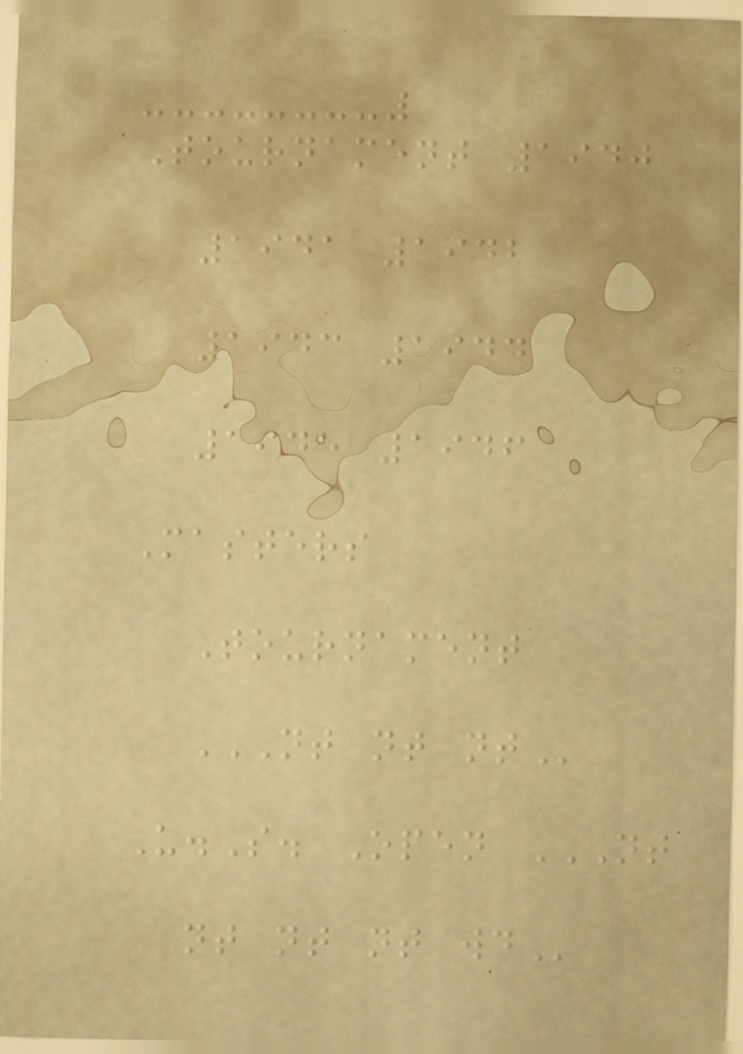Tournament 1940
1941 1942
1943 1944
1945 1946
Masters
Tournament
NT NT NT
U.S. Open NT
NT NT NT WD
